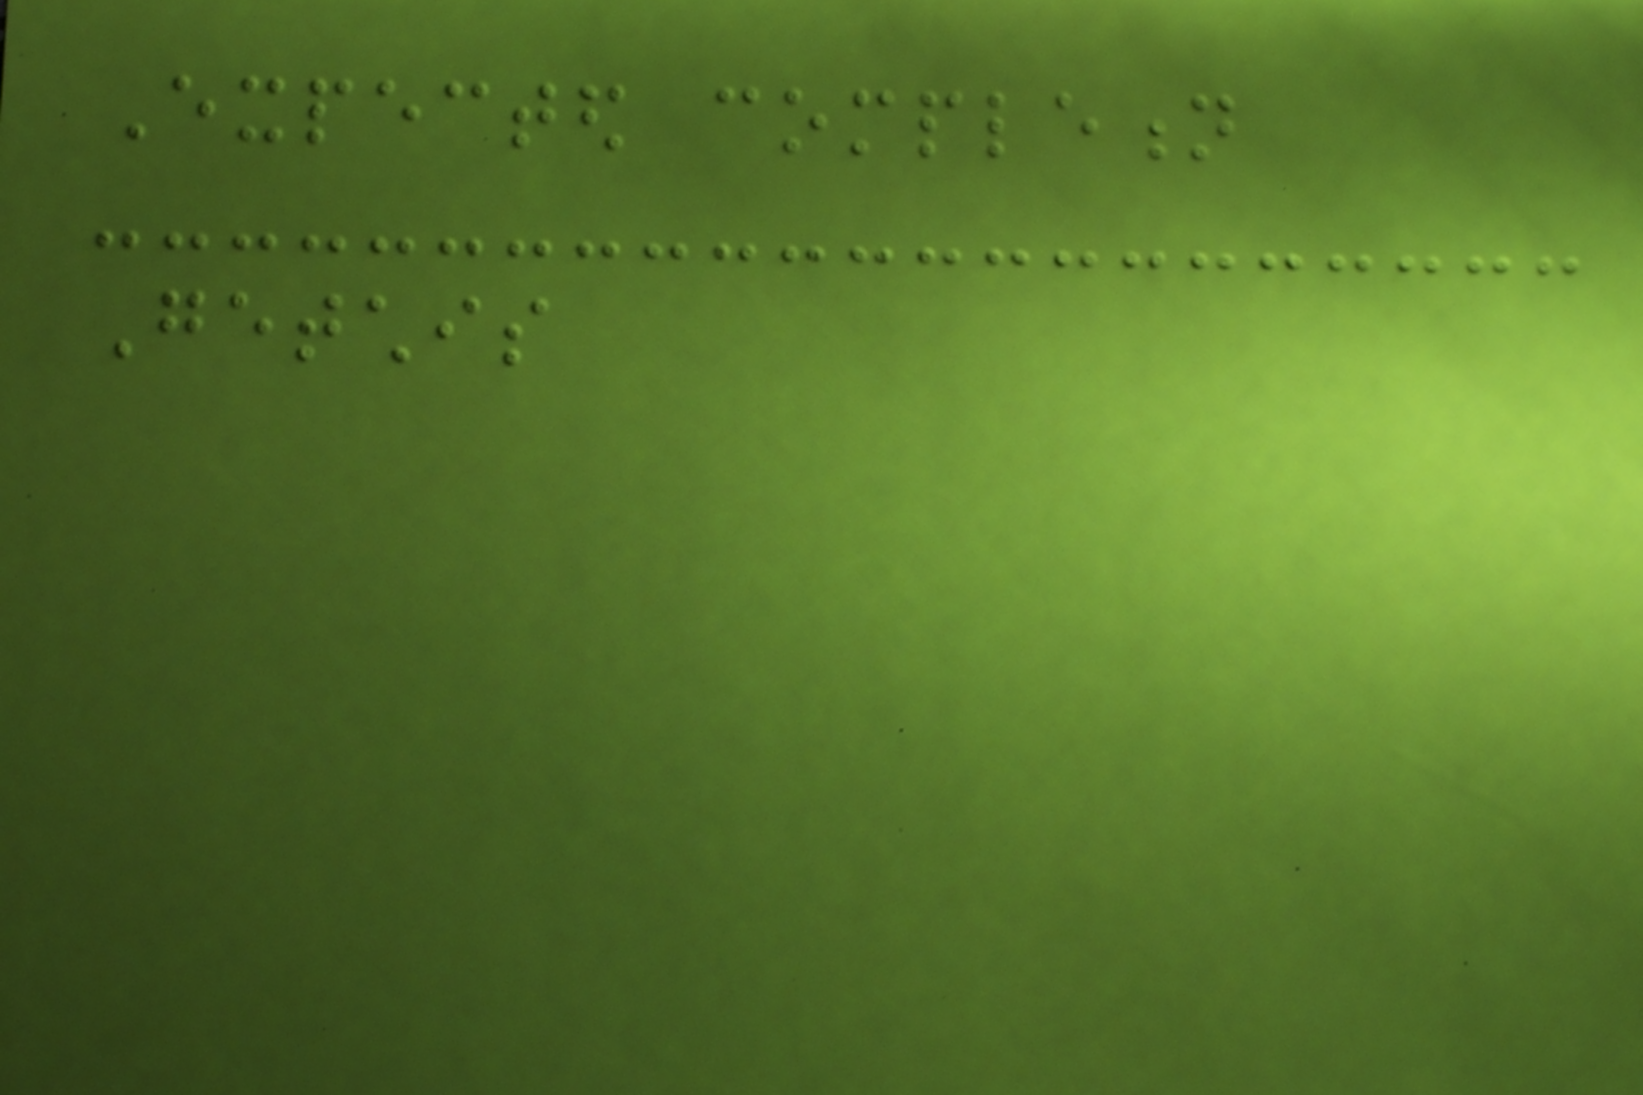Expected completion
Getchis
